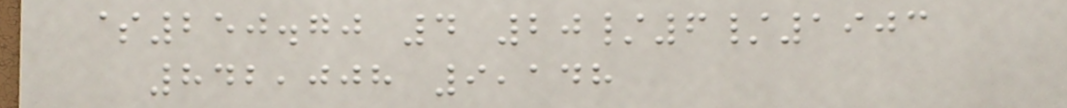$250.70 4 20/6/1903
842,008 9,148
